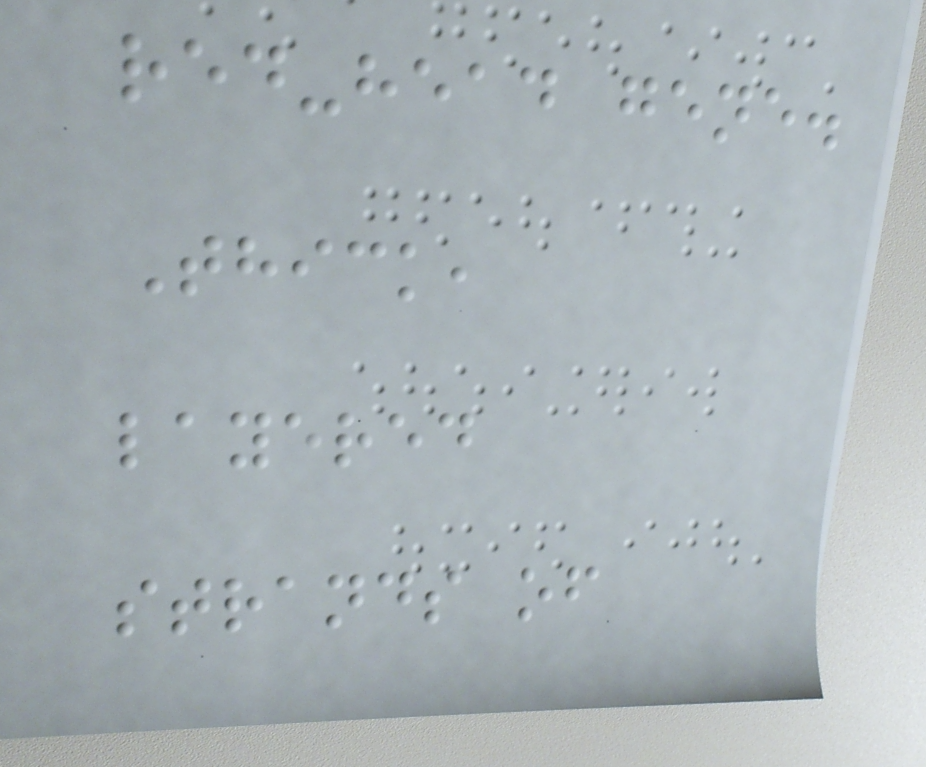red-head gene.
Thick,
layered
strands of
